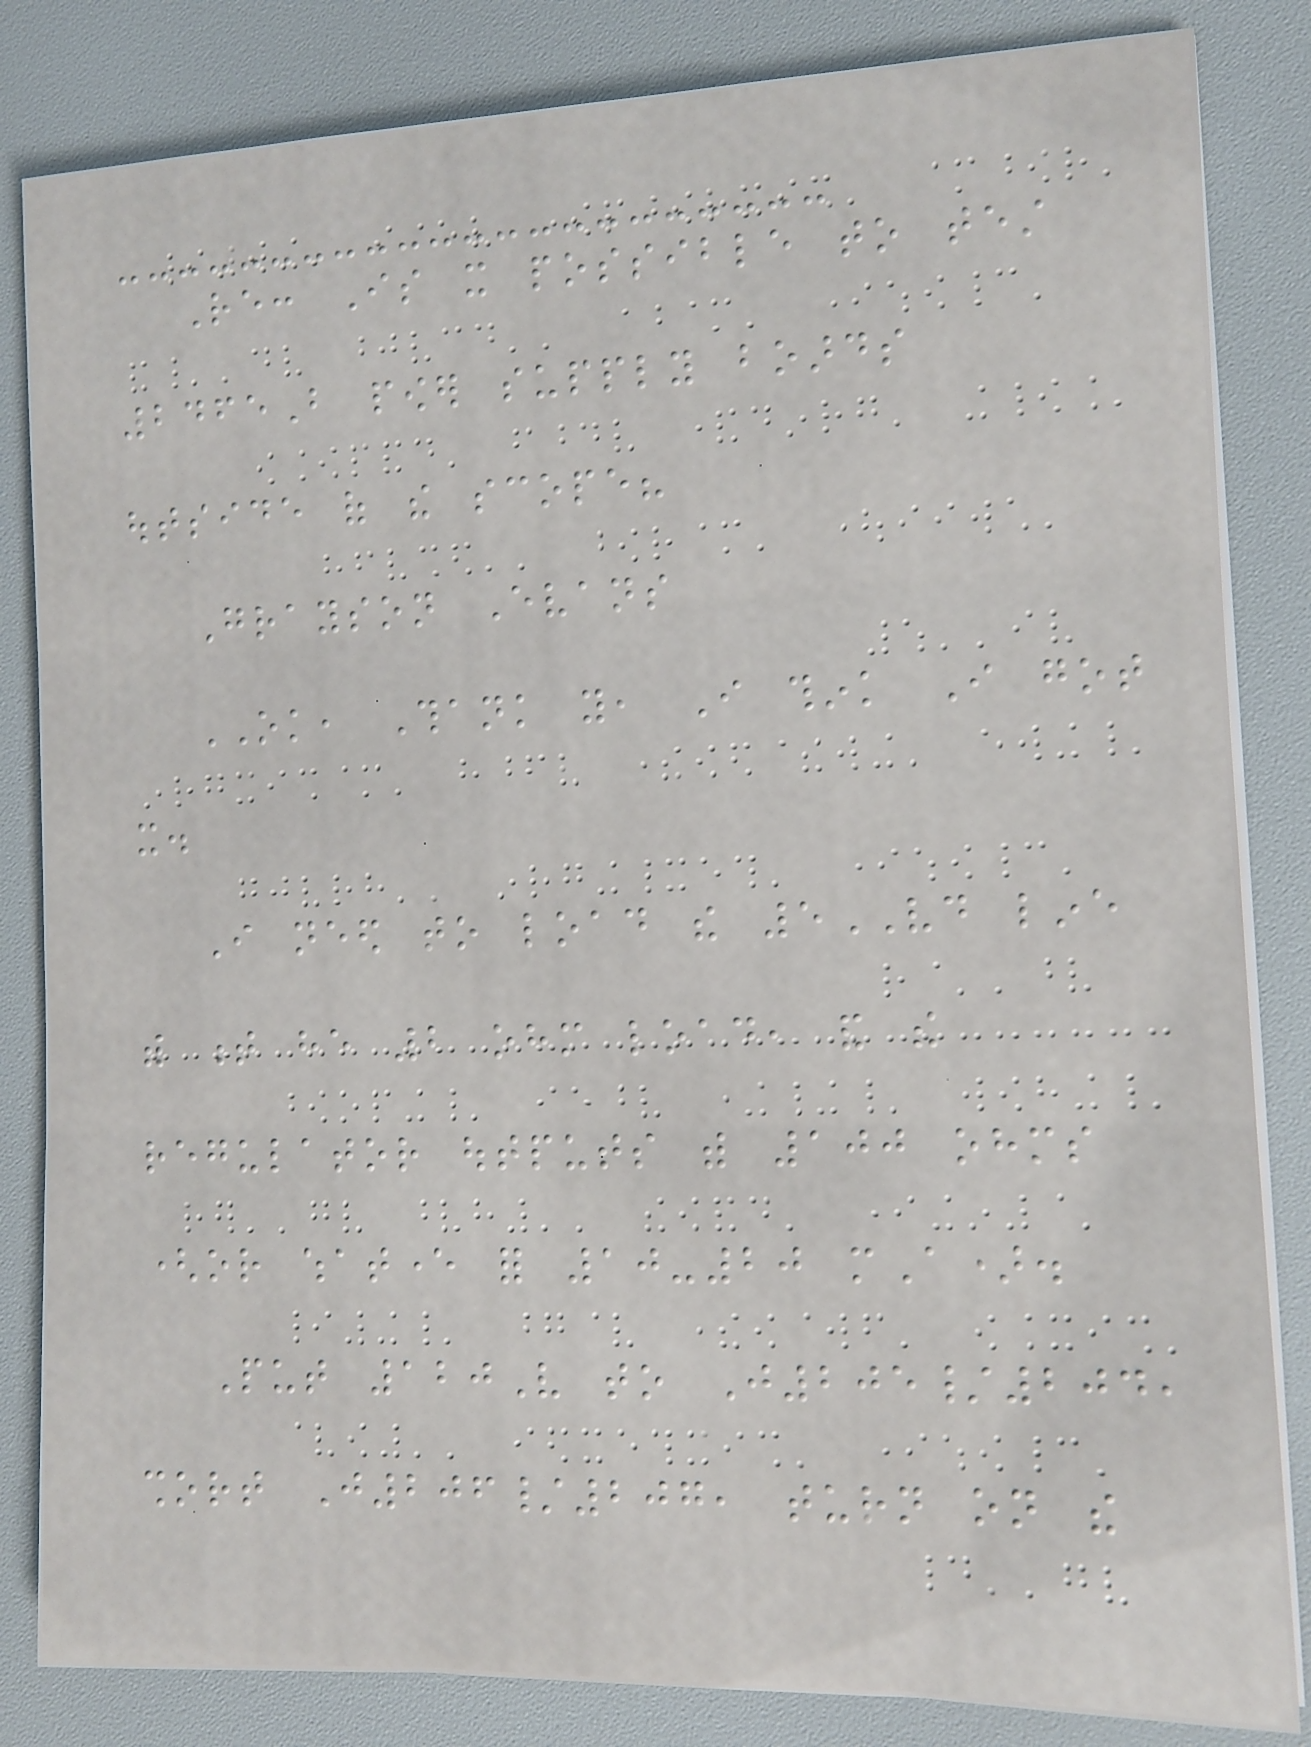Re: Is it possible to test
2465B power supply boards
outside of the scope?
Grayson Evans
OK, Thank you, I think I got
it.
I need to load the 5VD line
with t he 2 ohm load, and the
regulator outputs with 100 ohms
(or whatever for 10-20 mA).
Put 120V to J205/204,
short J206/207, turn on the
